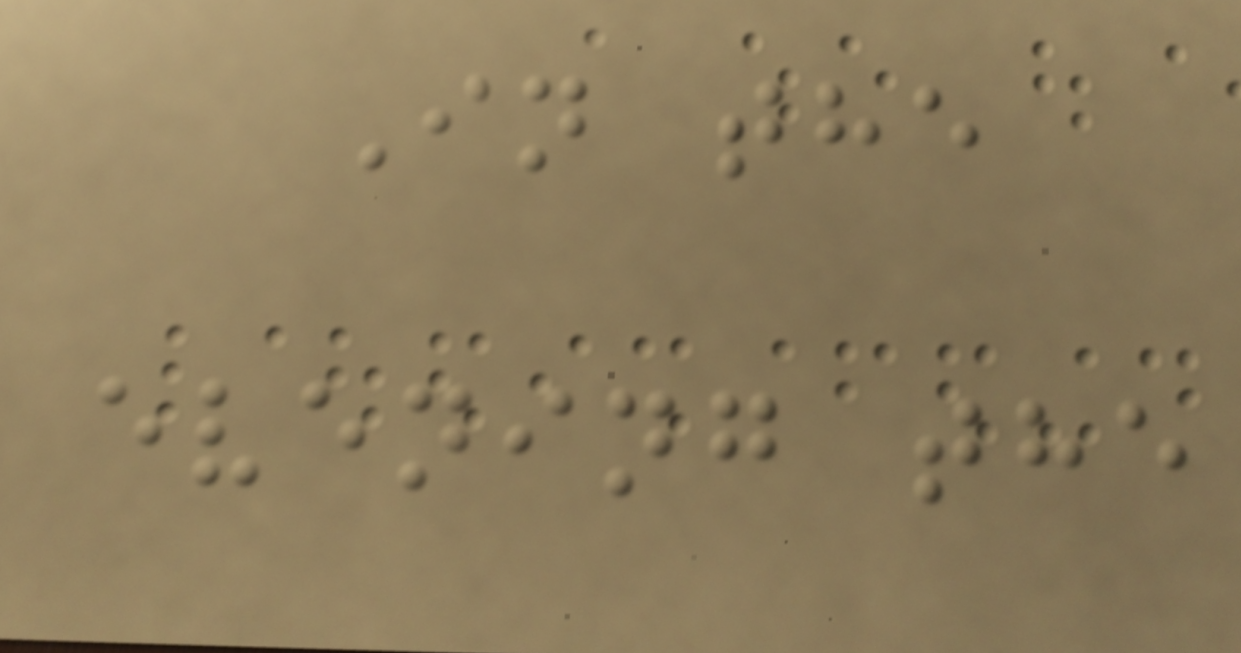In the
evening the
